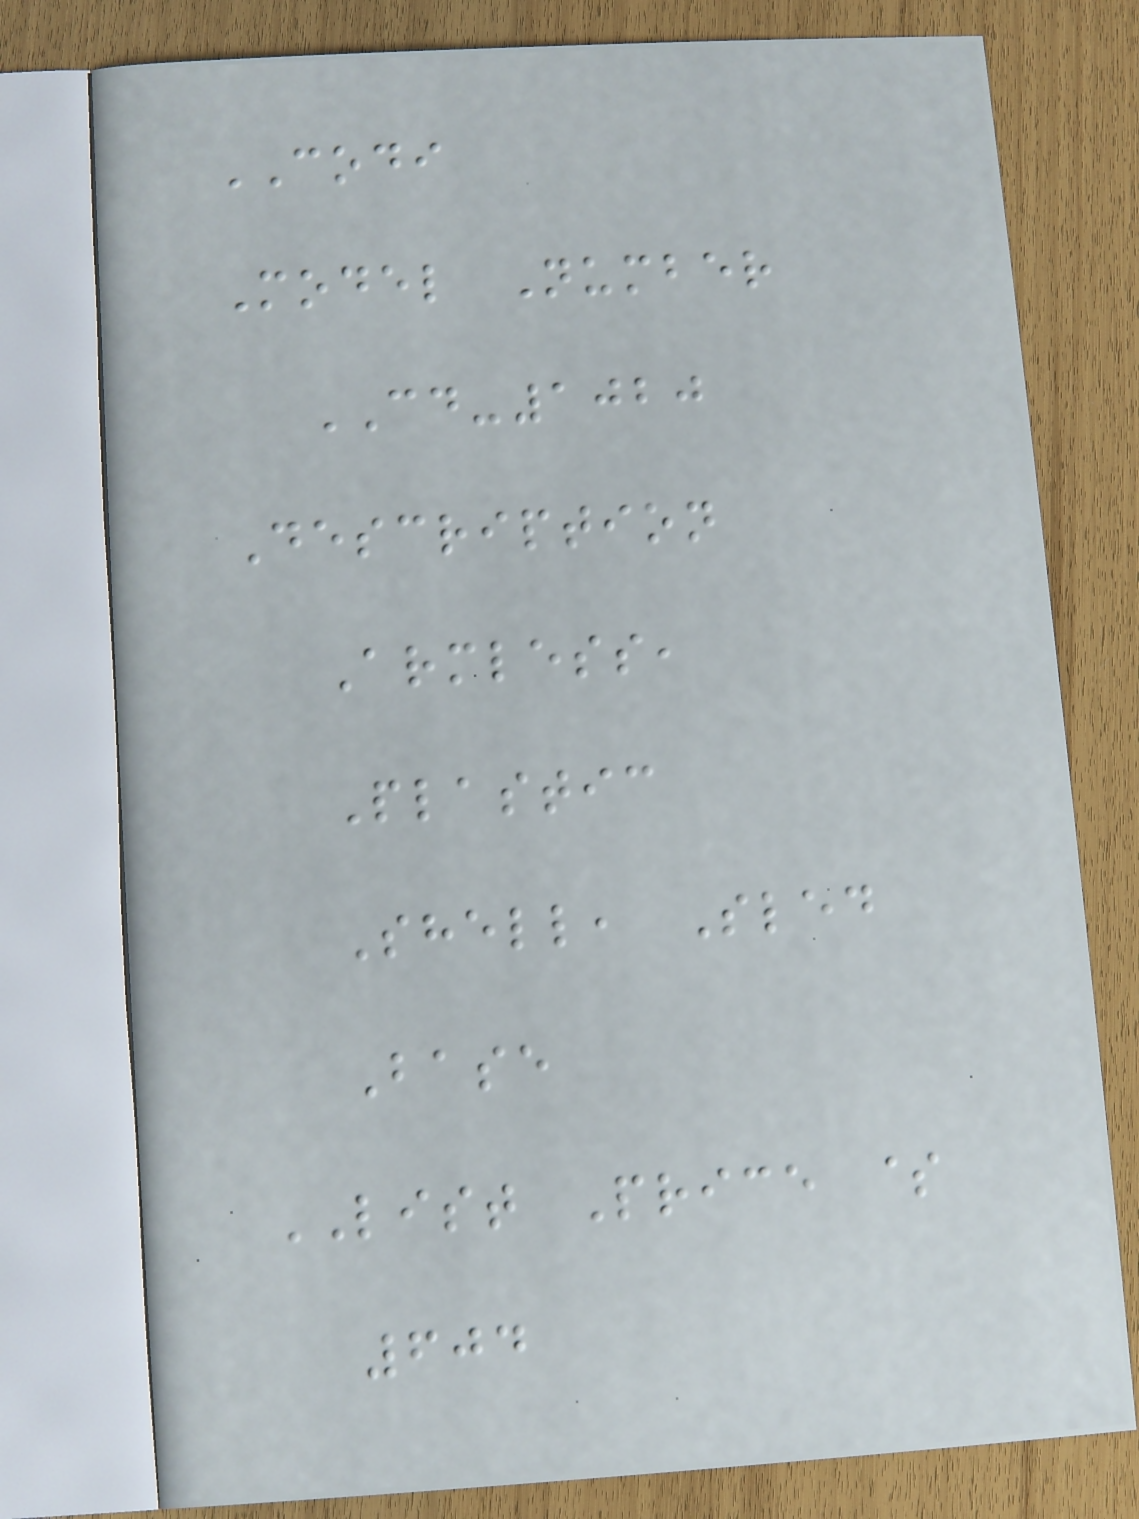CODI
Model Number
CD-1020
Description
Armless,
Plastic
Shell, Sled
Base
LIST Price $
604
